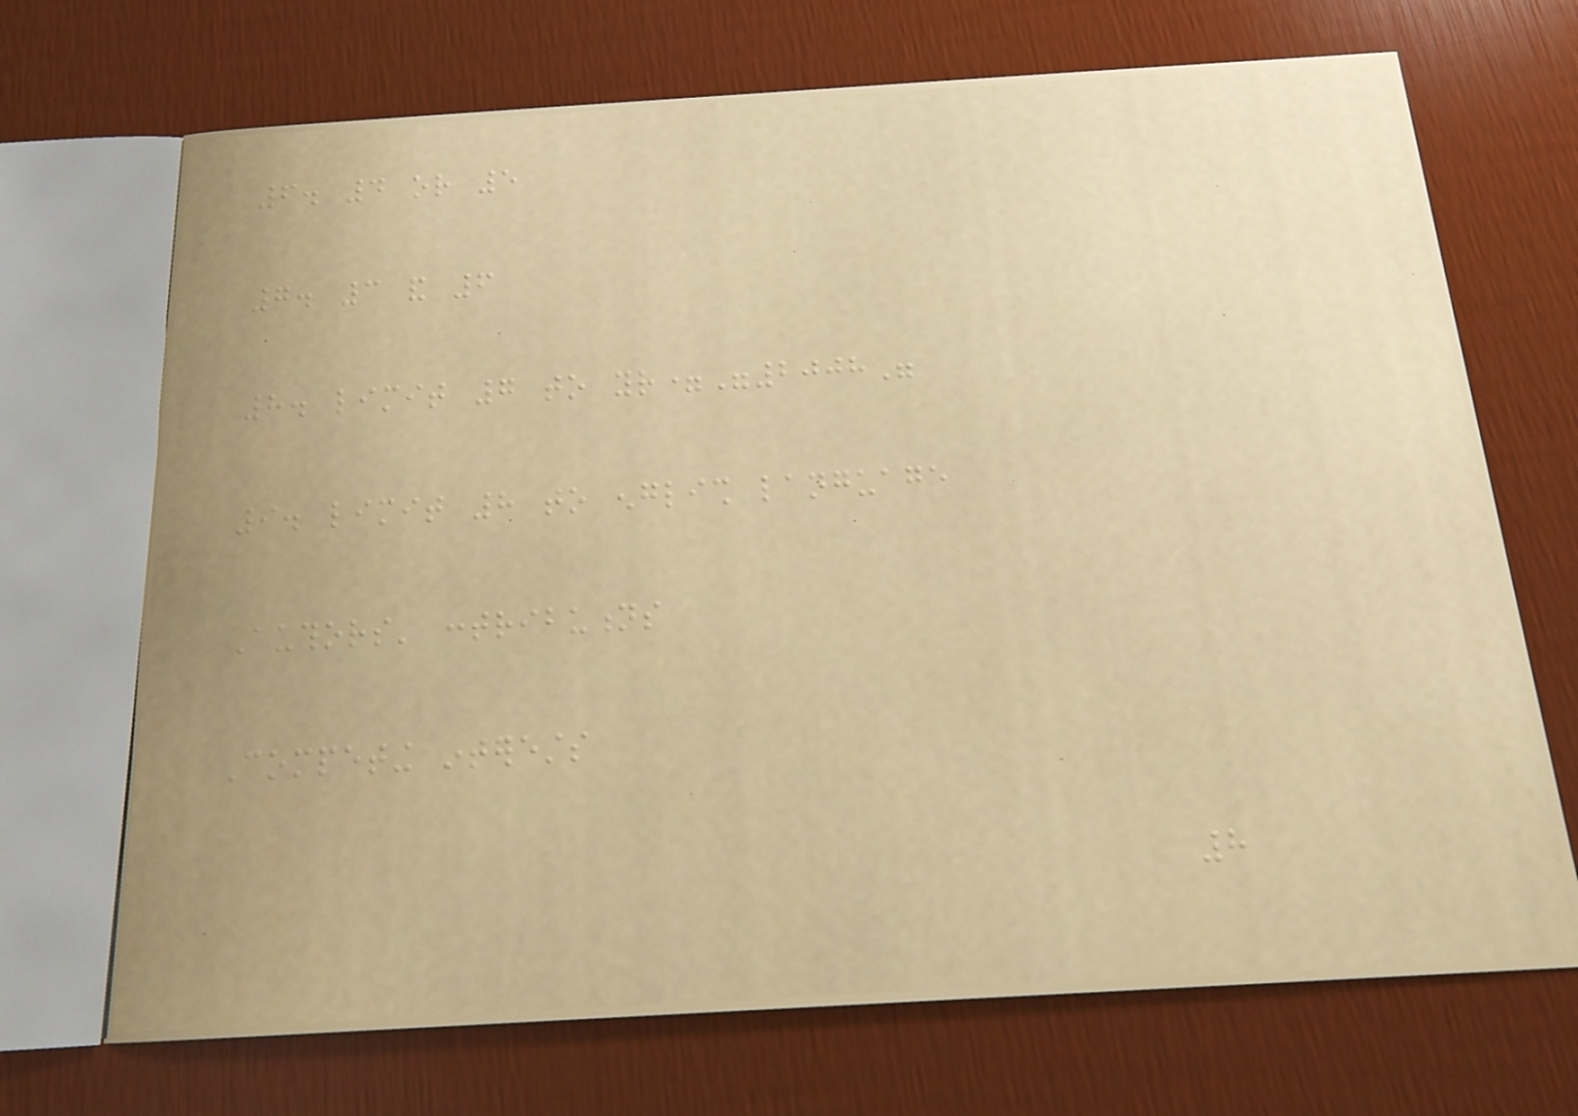6. 4 or 5
7. 3 and 6
8. limit 7 to yr="2008"
9. limit 8 to english language
Authors' contributions
Competing interests
8
